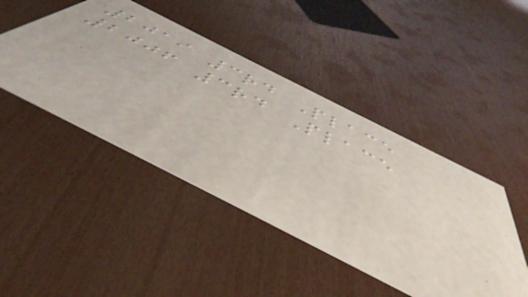2019 3rd Place
2006 3rd Place
